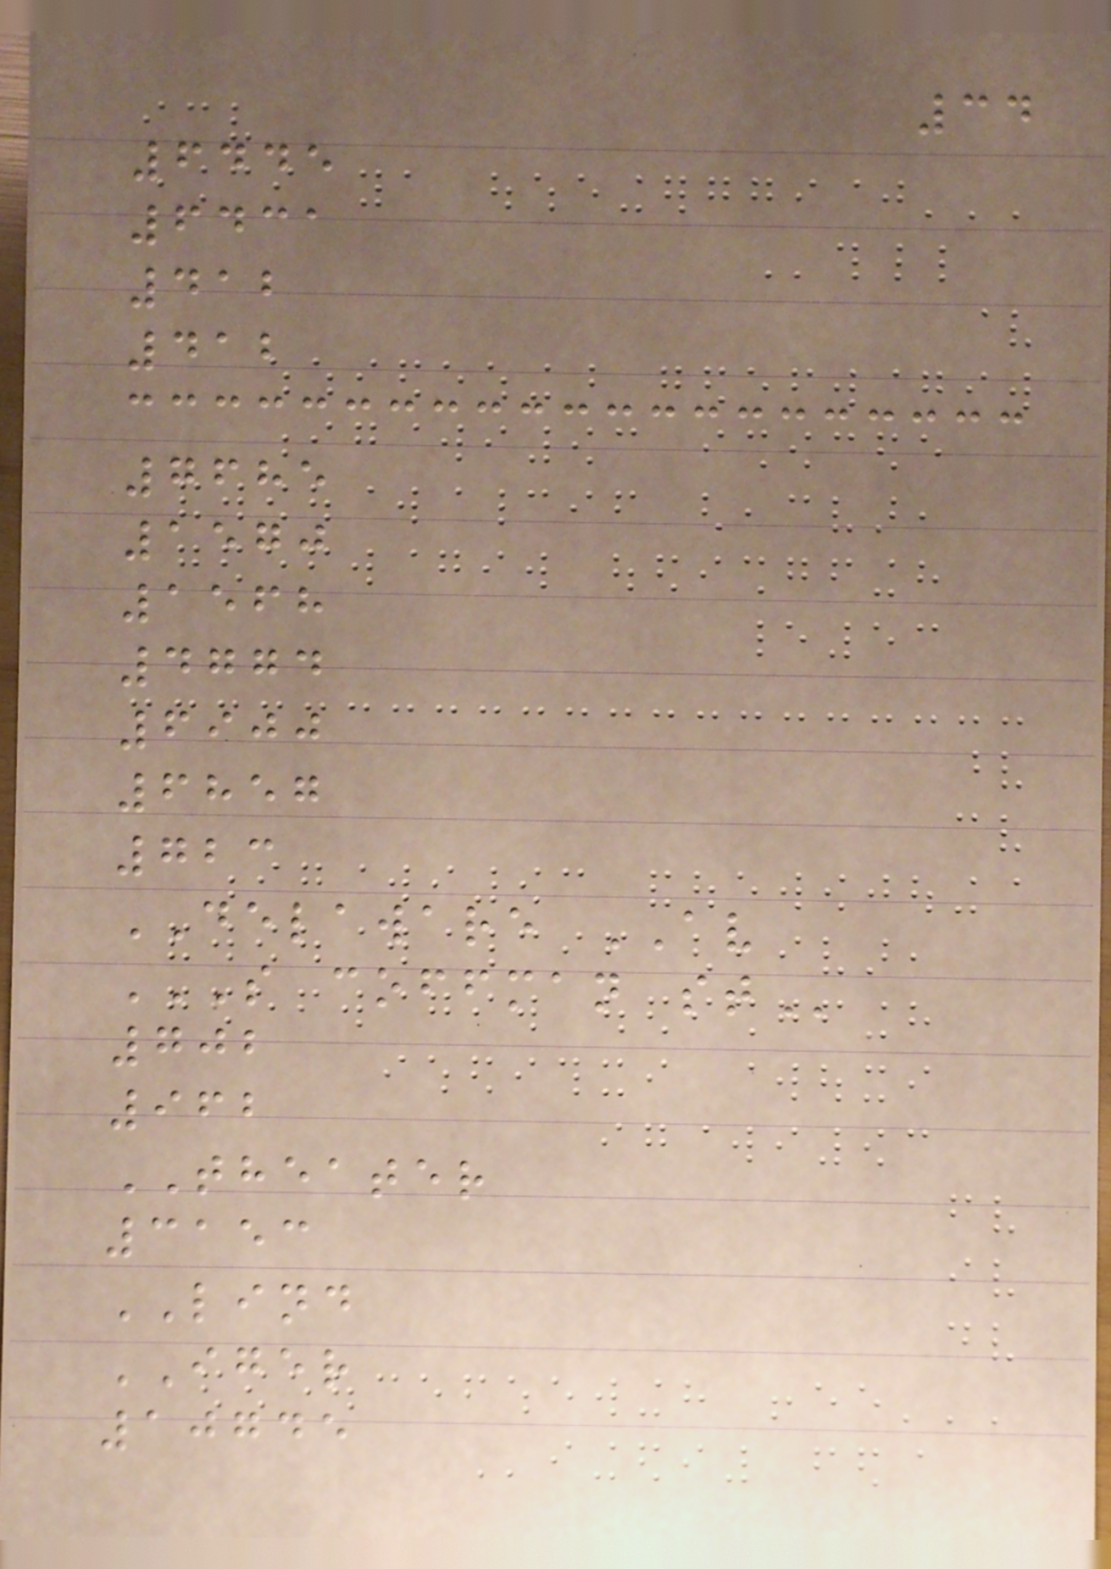34
6445
6431
412
412
7685
1570
1568
4774
6900
6857
723
DELAWARE AV
S COFFMAN ST
702
962
THEATER
3153
LIND
IGER
10745
